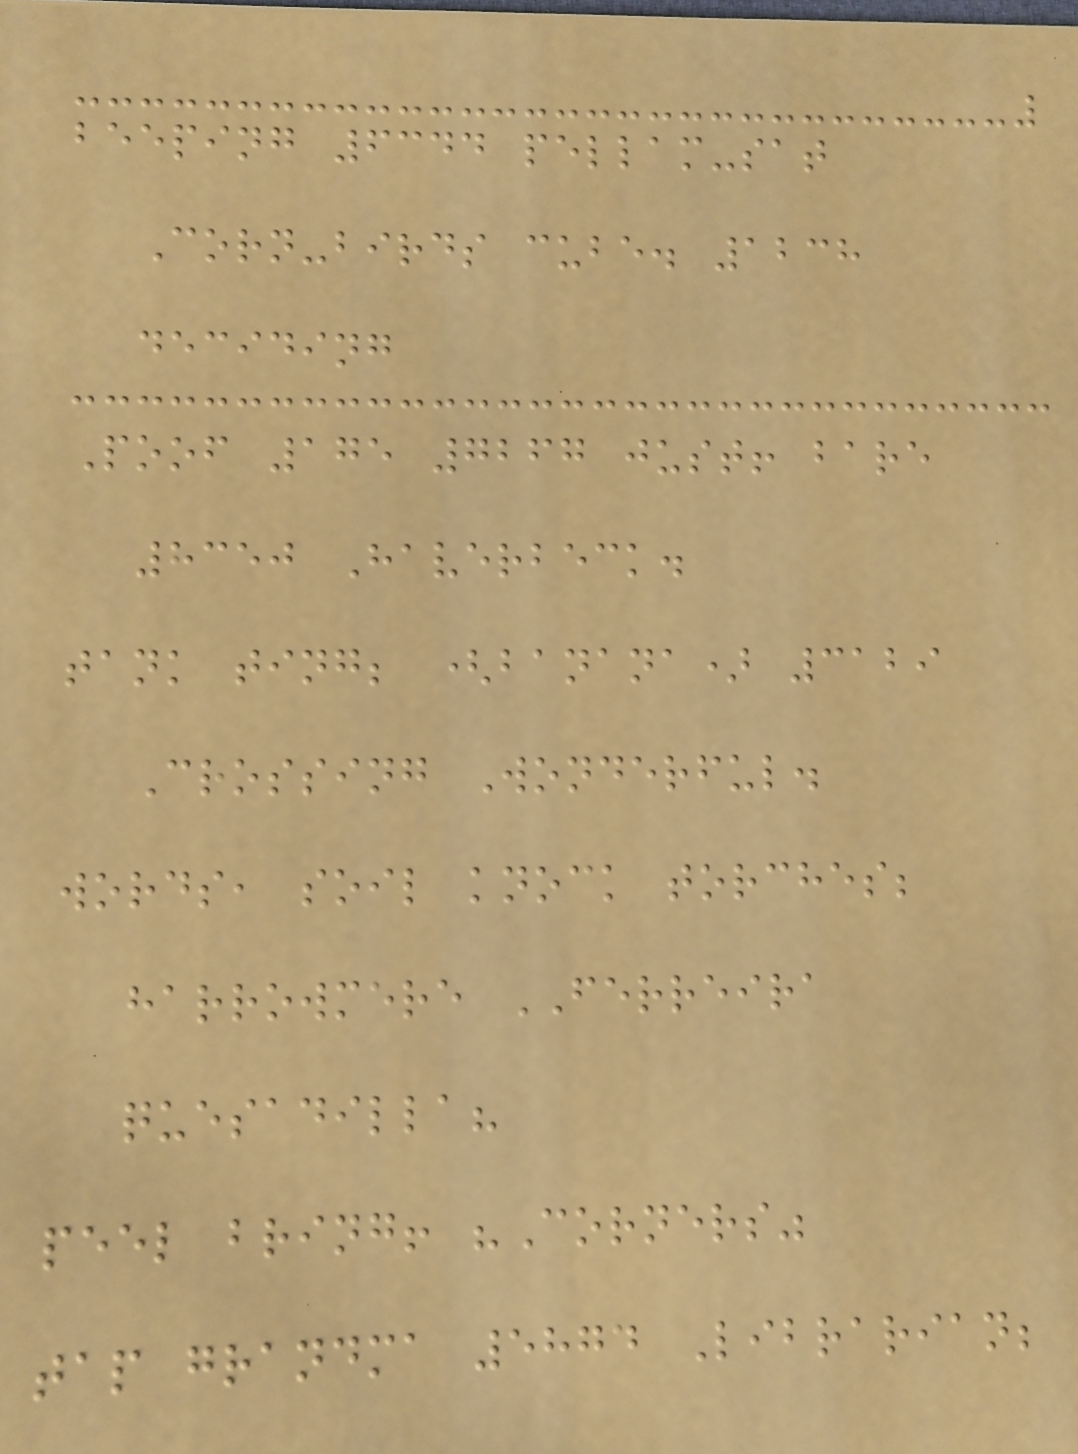beeping 6344 pellam-sat
Corn-birds cube. 1238
deciding
Poof 175 7267 just! bare
8350 Haverbeck.
tank ting; (banana) 3129
Crossing Wonderful.
words, soil knock torches;
harrowmere FERREIRA
quesadilla?
peel bring! "Corners"
tap grandma 5874 Librarian;
